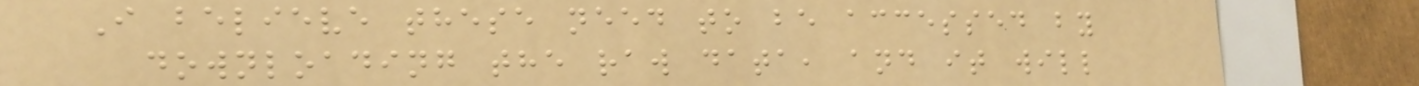I believe these need to be accessed by
downloading the raw data, and it will
